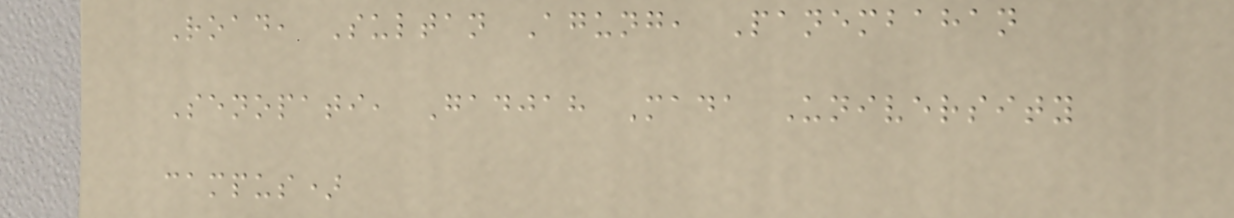Road, Sultan Agung, Panembahan
Senopati, Gadjah Mada University
campus)
